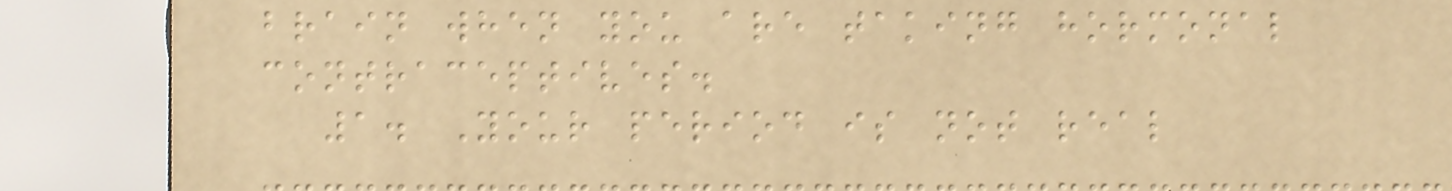brain when you are taking hormonal
contraceptives.
1. Your period is not real
